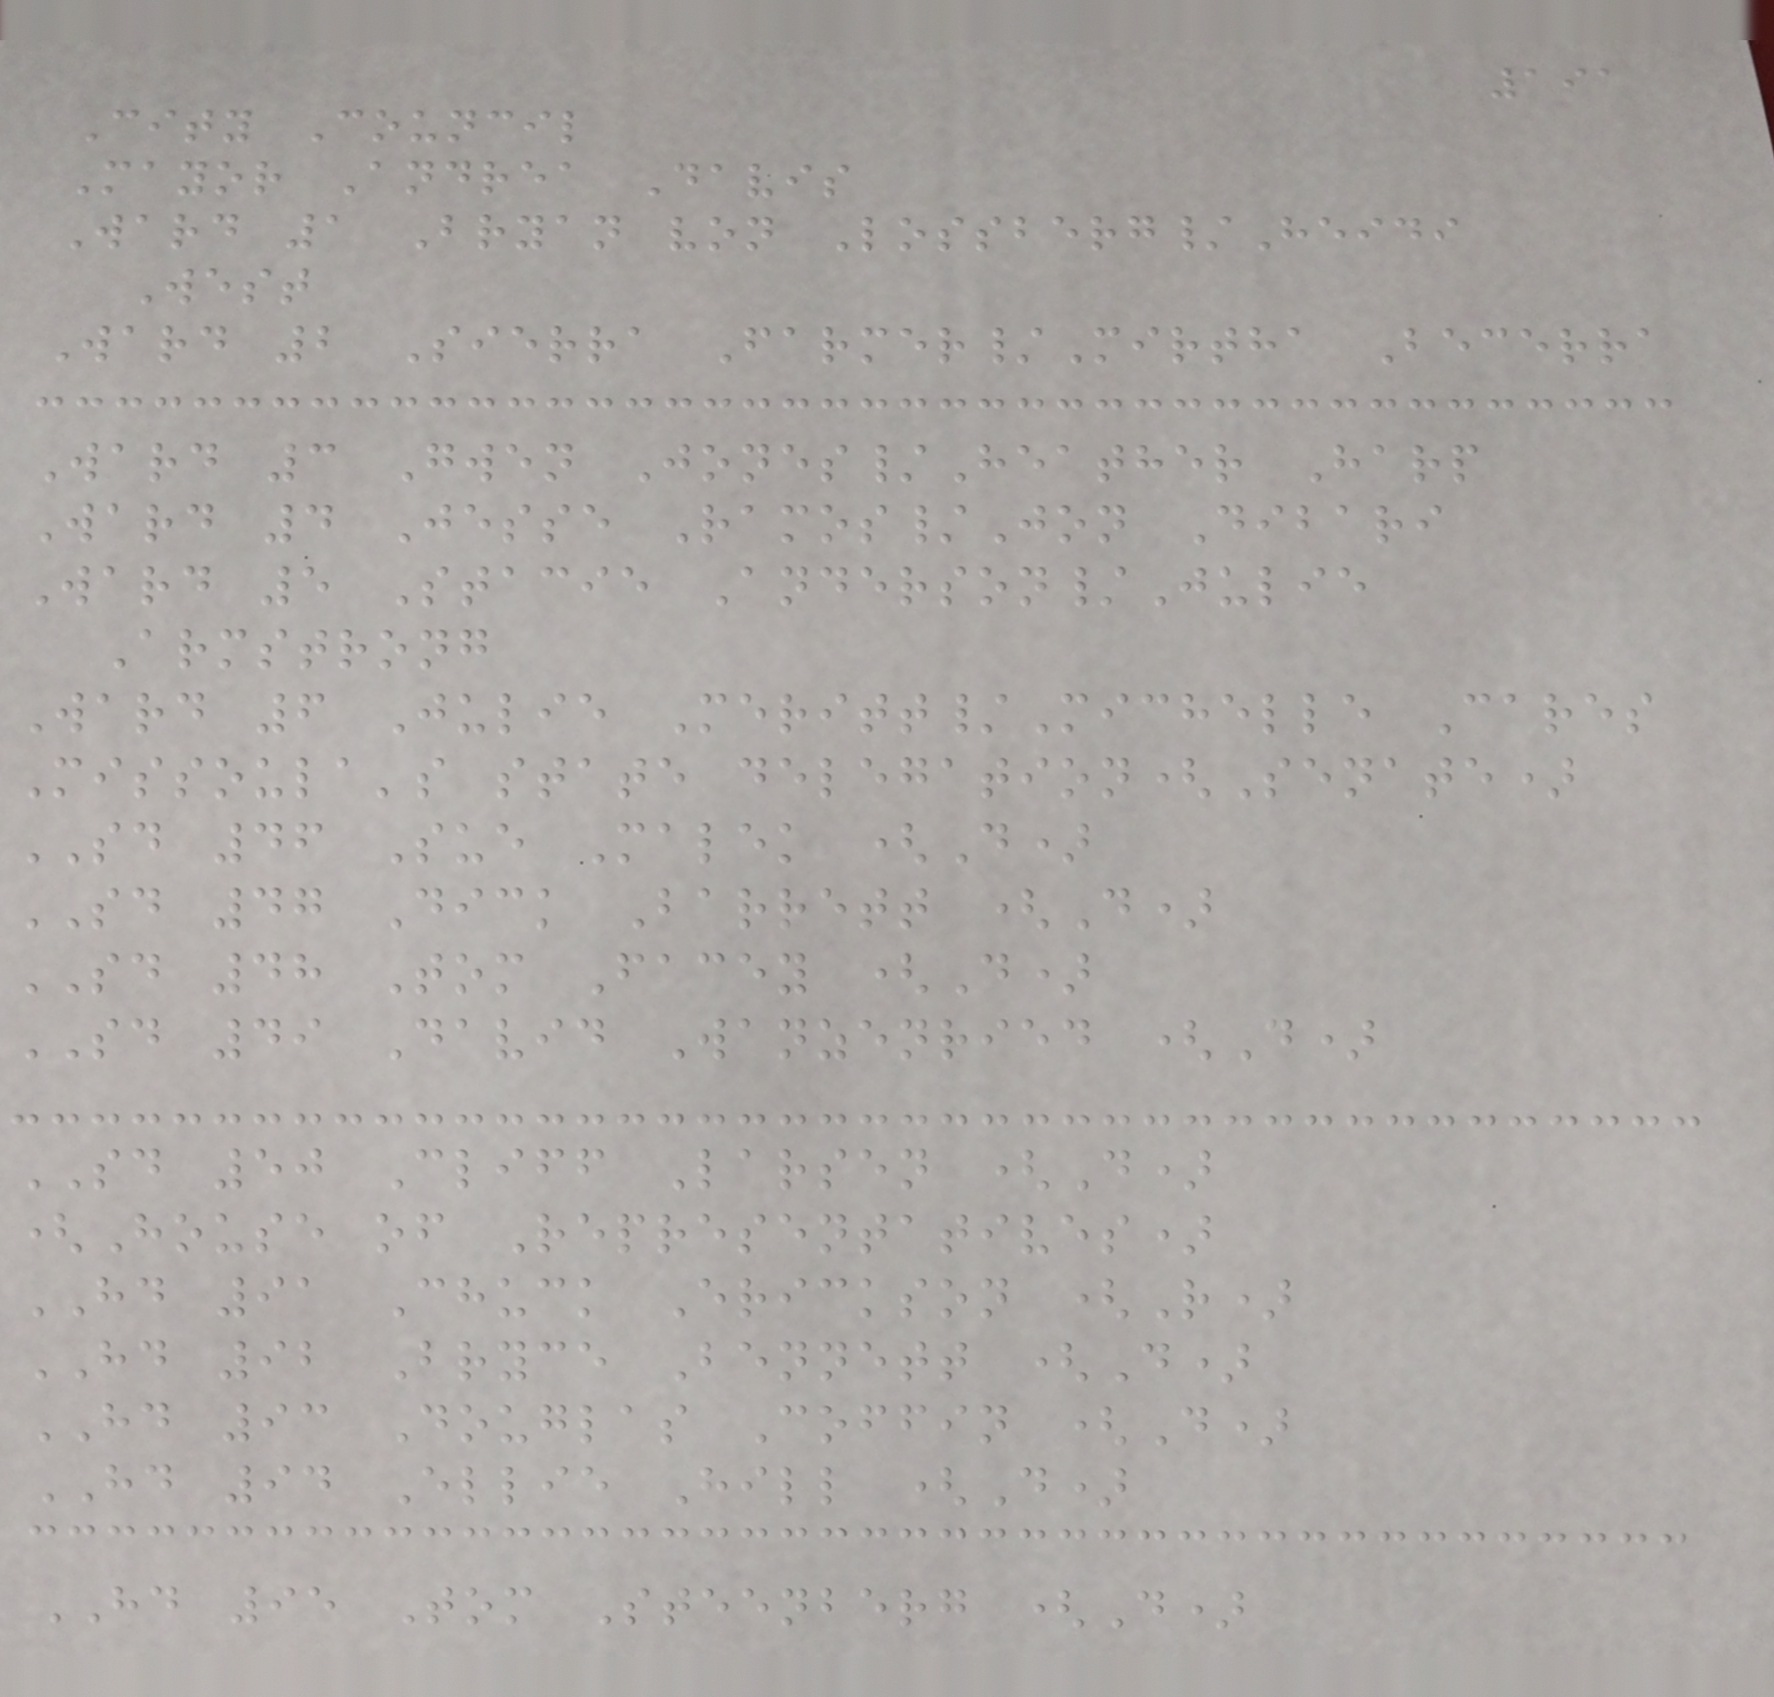191
City Council
Mayor Andrea Davis
Ward 1 Bryan von Lossberg/Heidi
West
Ward 2 Sierra Farmer/Mirtha Becerra
Ward 3 Gwen Jones/Heather Harp
Ward 4 Jesse Ramos/Jon Dibari
Ward 5 Stacie Anderson/Julie
Armstrong
Ward 6 Julie Meritt/Michelle Cares
Missoula's state delegation(Senate)
SD 46 Sue Malek (D)
SD 47 Dick Barrett (D)
SD 48 Tom Facey (D)
SD 49 David Wanzenried (D)
SD 50 Cliff Larsen (D)
(House of Representatives)
HD 91 Chuck Erickson (R)
HD 92 Bryce Bennett (D)
HD 93 Douglas Coffin (D)
HD 94 Ellie Hill (D)
HD 95 Tom Steenberg (D)
